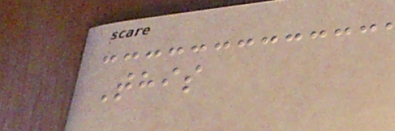This
